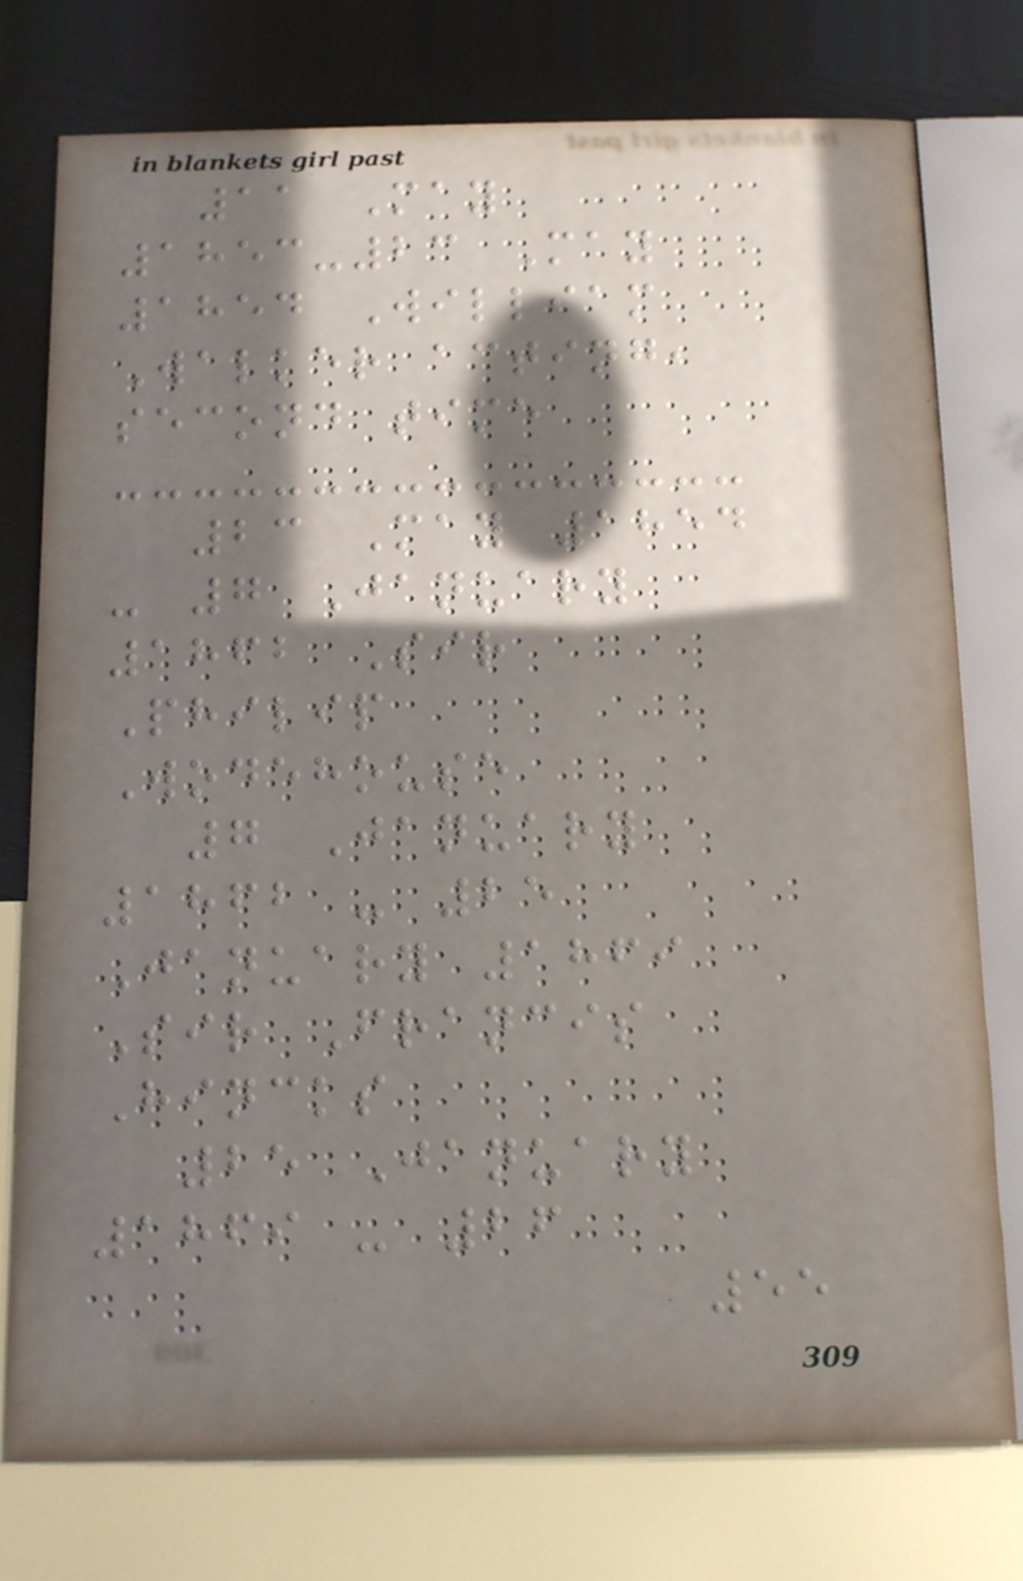11 May
1853-23 May
1854 William
Walker acting,
second time
23 May 1854
- 7 January
1862 Sir
Philip
Wodehouse
7 January
1862 - 25
January 1869
Sir Francis
Hincks
25 January
1869 - 26
55
